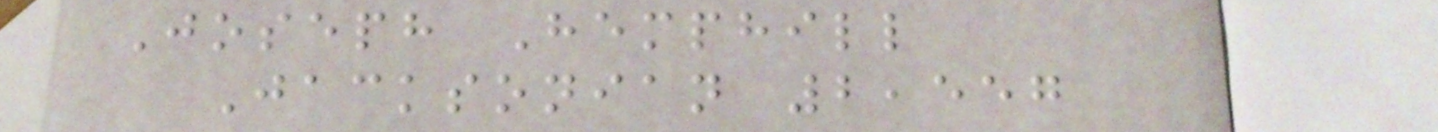Joseph Hemphill
Jacksonian 2,557
